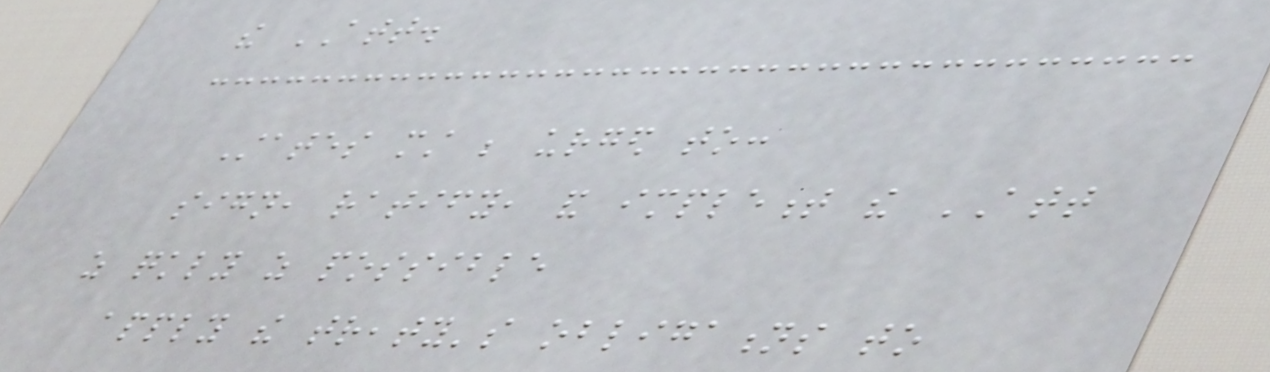the ATT.
States must be urged to:
sign, ratify, and implement the ATT
as quickly as possible
apply the treaty's obligations to
